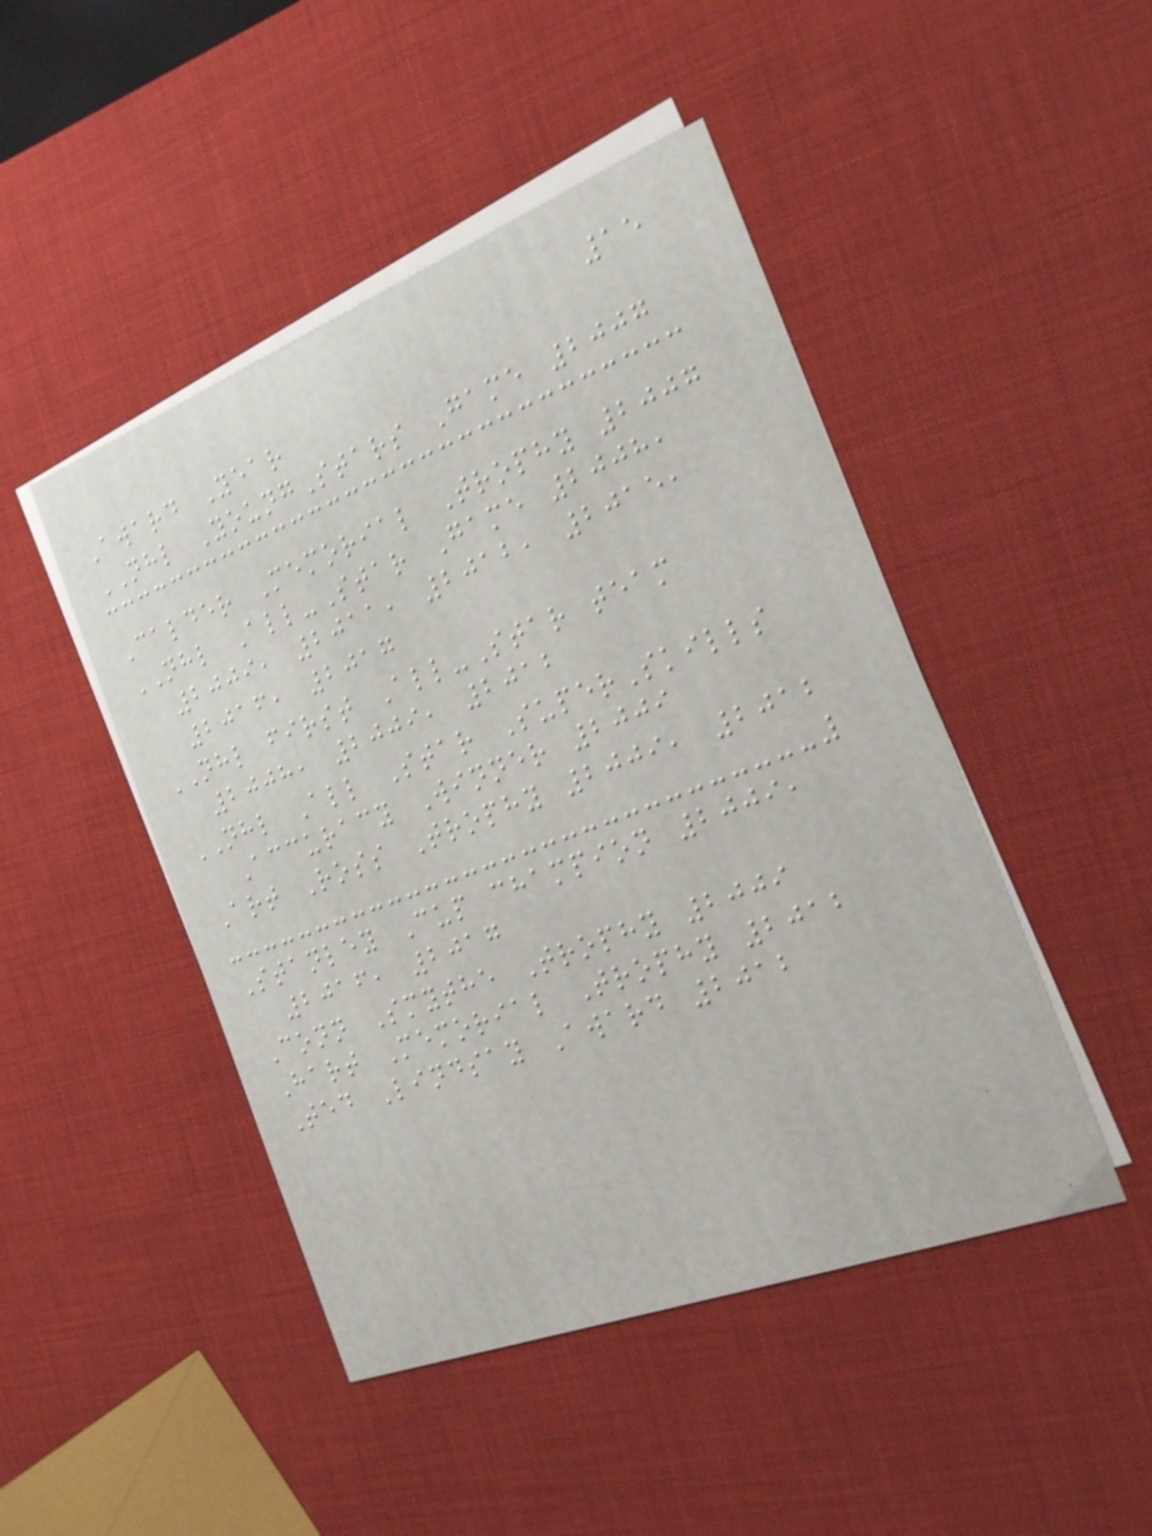15
Award Year
NHL YoungStars Game 2007
Calder Memorial Trophy 2007
NHL All-Star Game 2008,
2009, 2011, 2012, 2015,
2016, 2017
NHL first All-Star team
2008, 2009, 2012
NHL All Star SuperSkills
Accuracy Winner 2009
Art Ross Trophy 2009, 2012
Stanley Cup champion 2009,
2016, 2017
Conn Smythe Trophy 2009
Hart Memorial Trophy 2012
Ted Lindsay Award 2012
